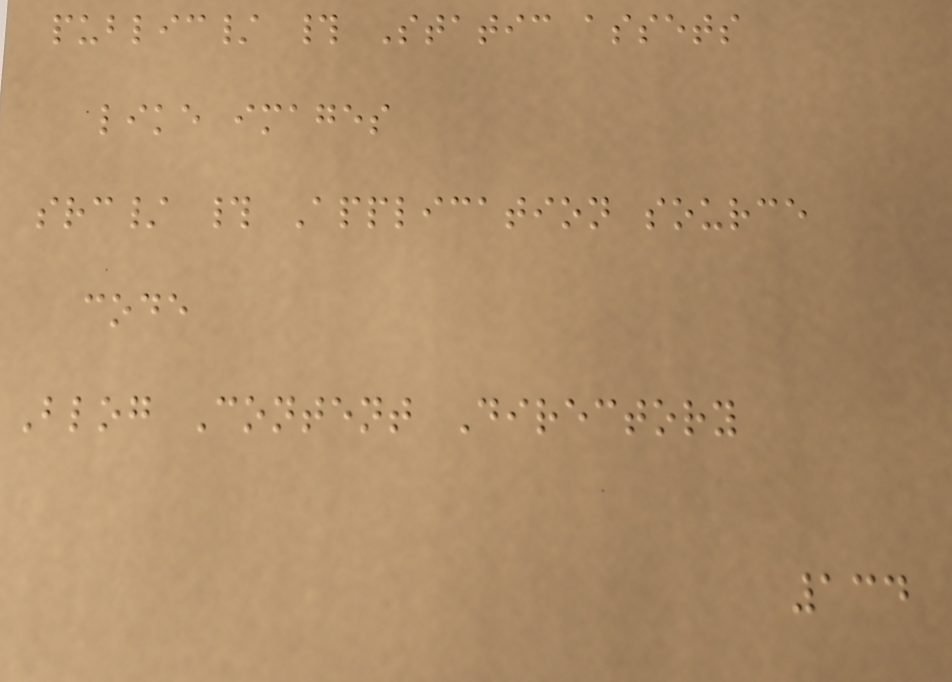public/ # Static assets
like images
src/ # Application source
code
Blog Content Directory
134
